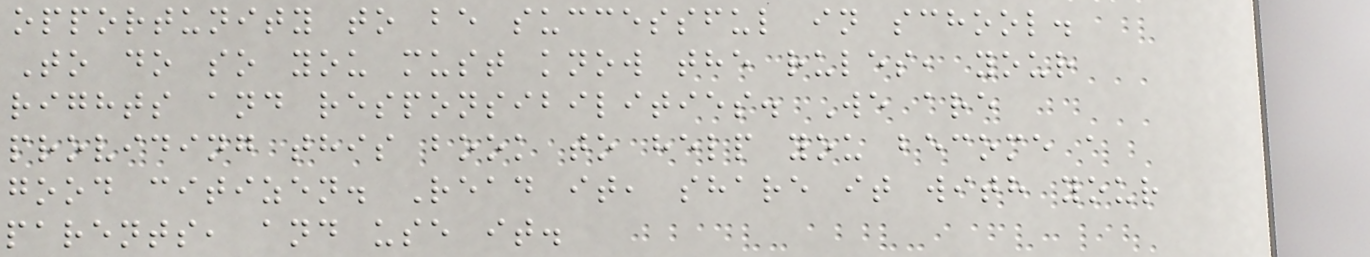opportunity to be successful in school.
To do so you must know the rules, your
rights and responsibilities. We are
providing this book to help you become a
good citizen. Read it, share it with your
parents, and use it.
